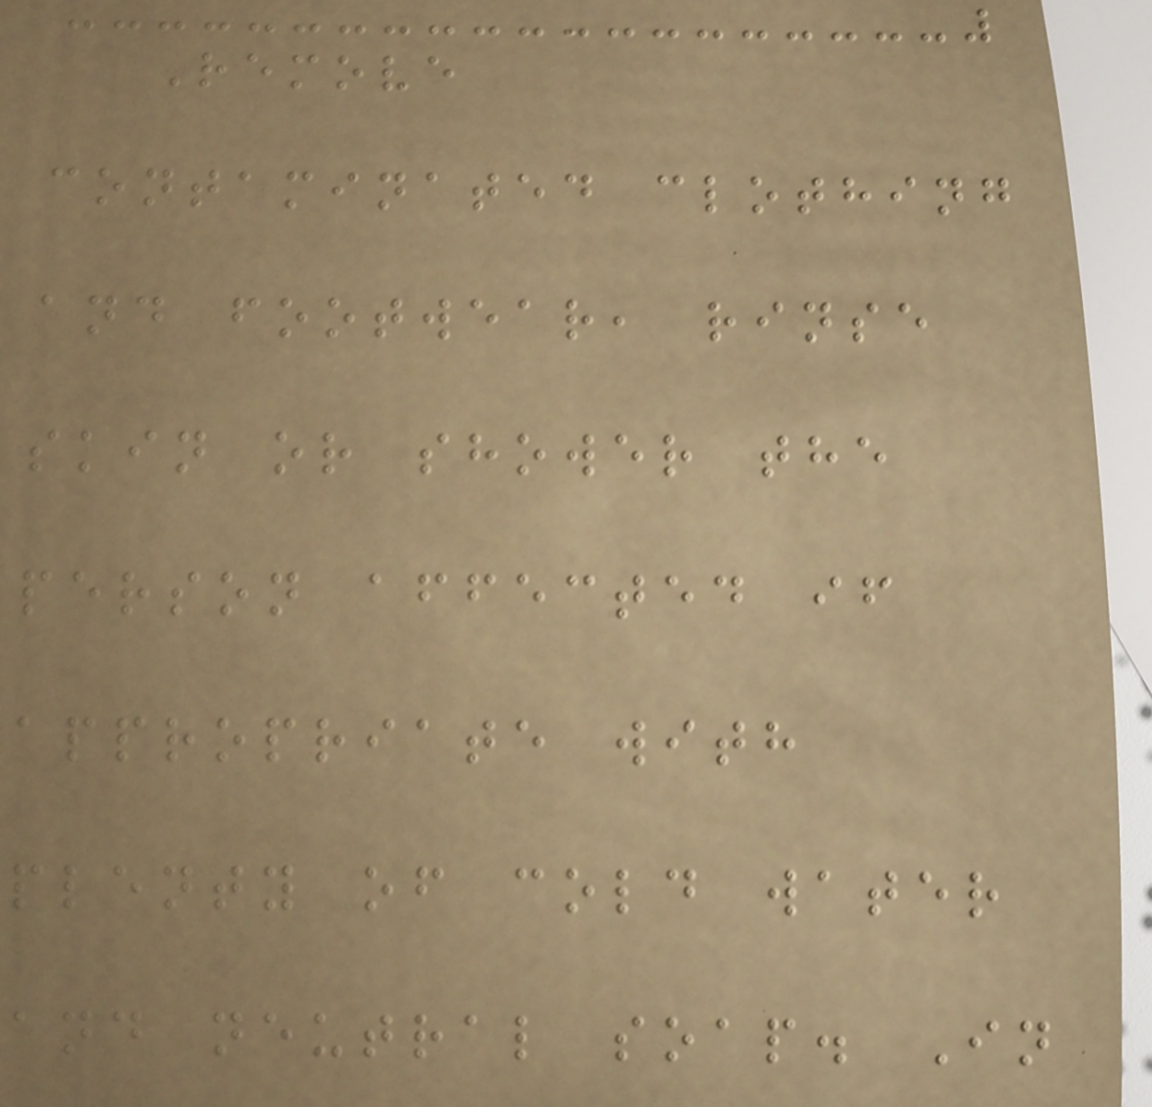Remove
contaminated clothing
and footwear, rinse
skin or shower the
person affected if
appropriate with
plenty of cold water
and neutral soap. In
